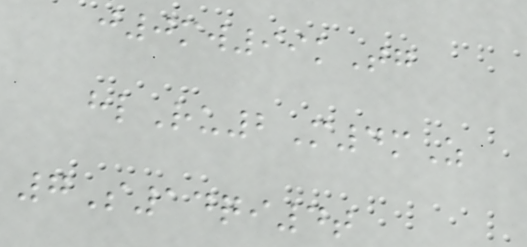j0mw99kTg
hlRu2M4mZ
7S14qi4t
